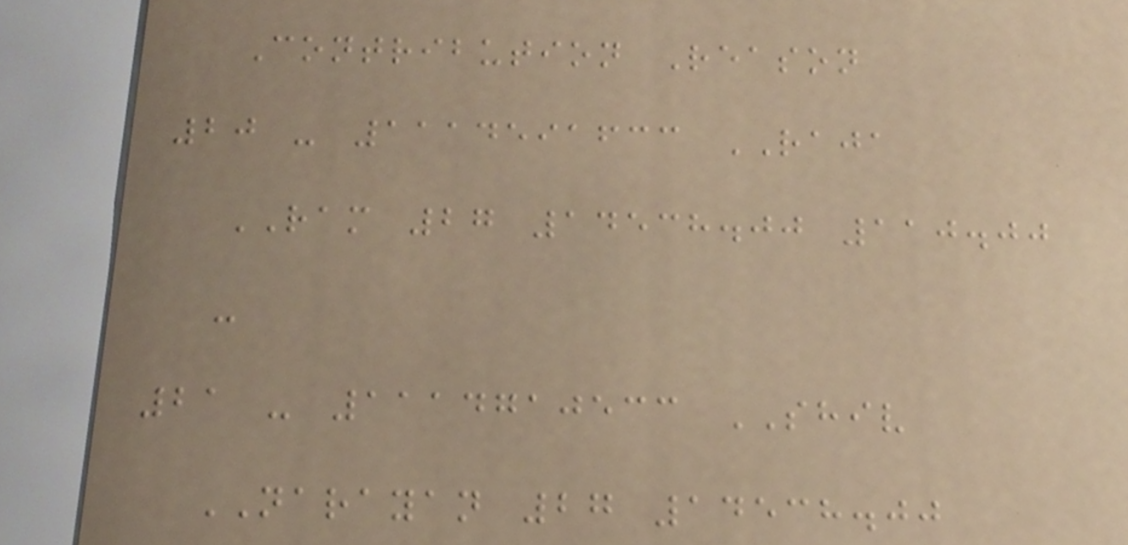Contribution Reason
20 - 1114591633 RAJA
RAM 27 14538.00 110.00
-
21 - 1114710533 SHIV
NARAYAN 27 14538.00
